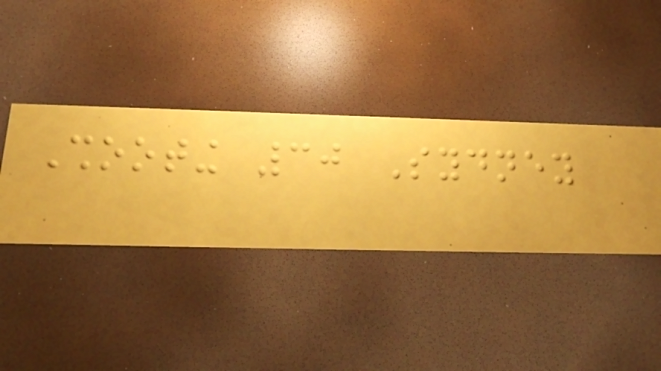Shooting 30 Sydney
